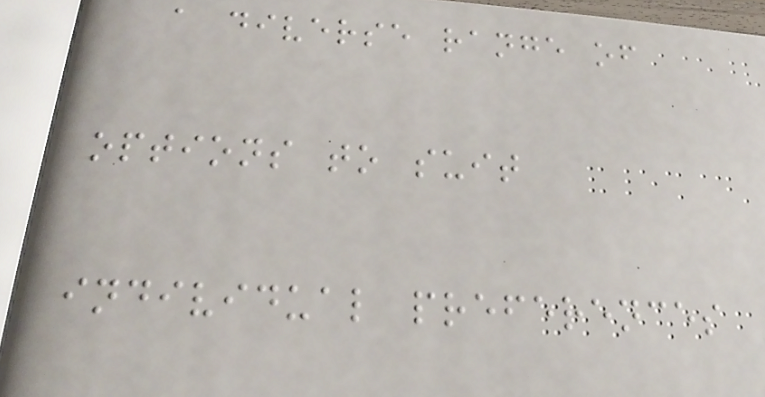a diverse range of
options to suit
individual preferences
